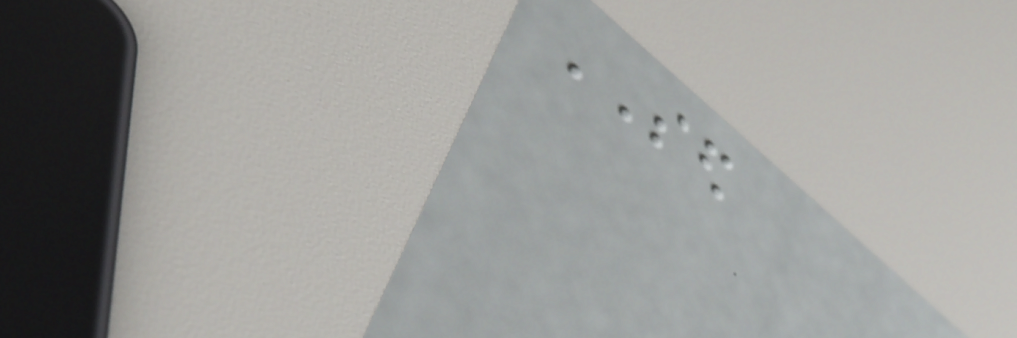SED
